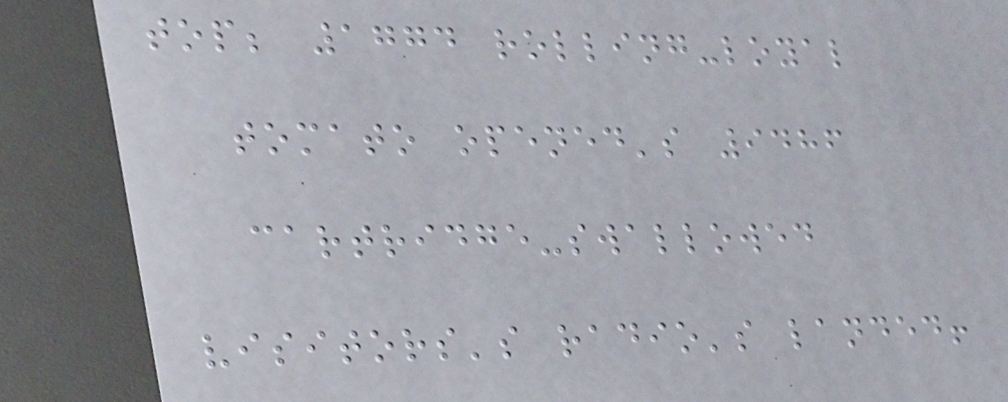top; 1774 rolling-loyal
tomato opened's 9486
cartridge-swallowed
visitors's radio's landed!
